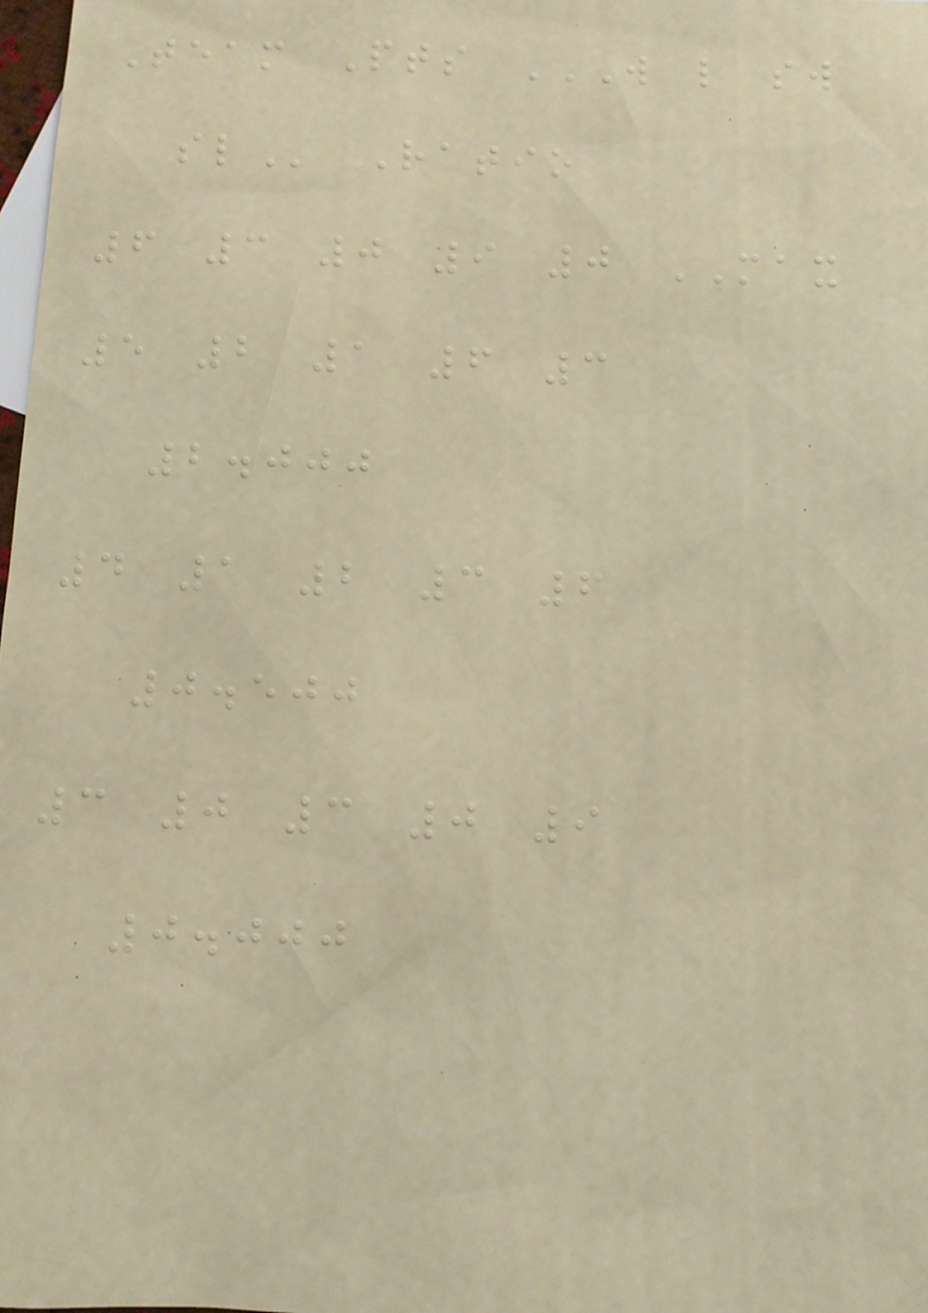Team Pts W L SW
SL Ratio
6 3 0 9 0 MAX
5 2 1 6 3
2.000
4 1 2 3 6
0.500
3 0 3 0 9
0.000
